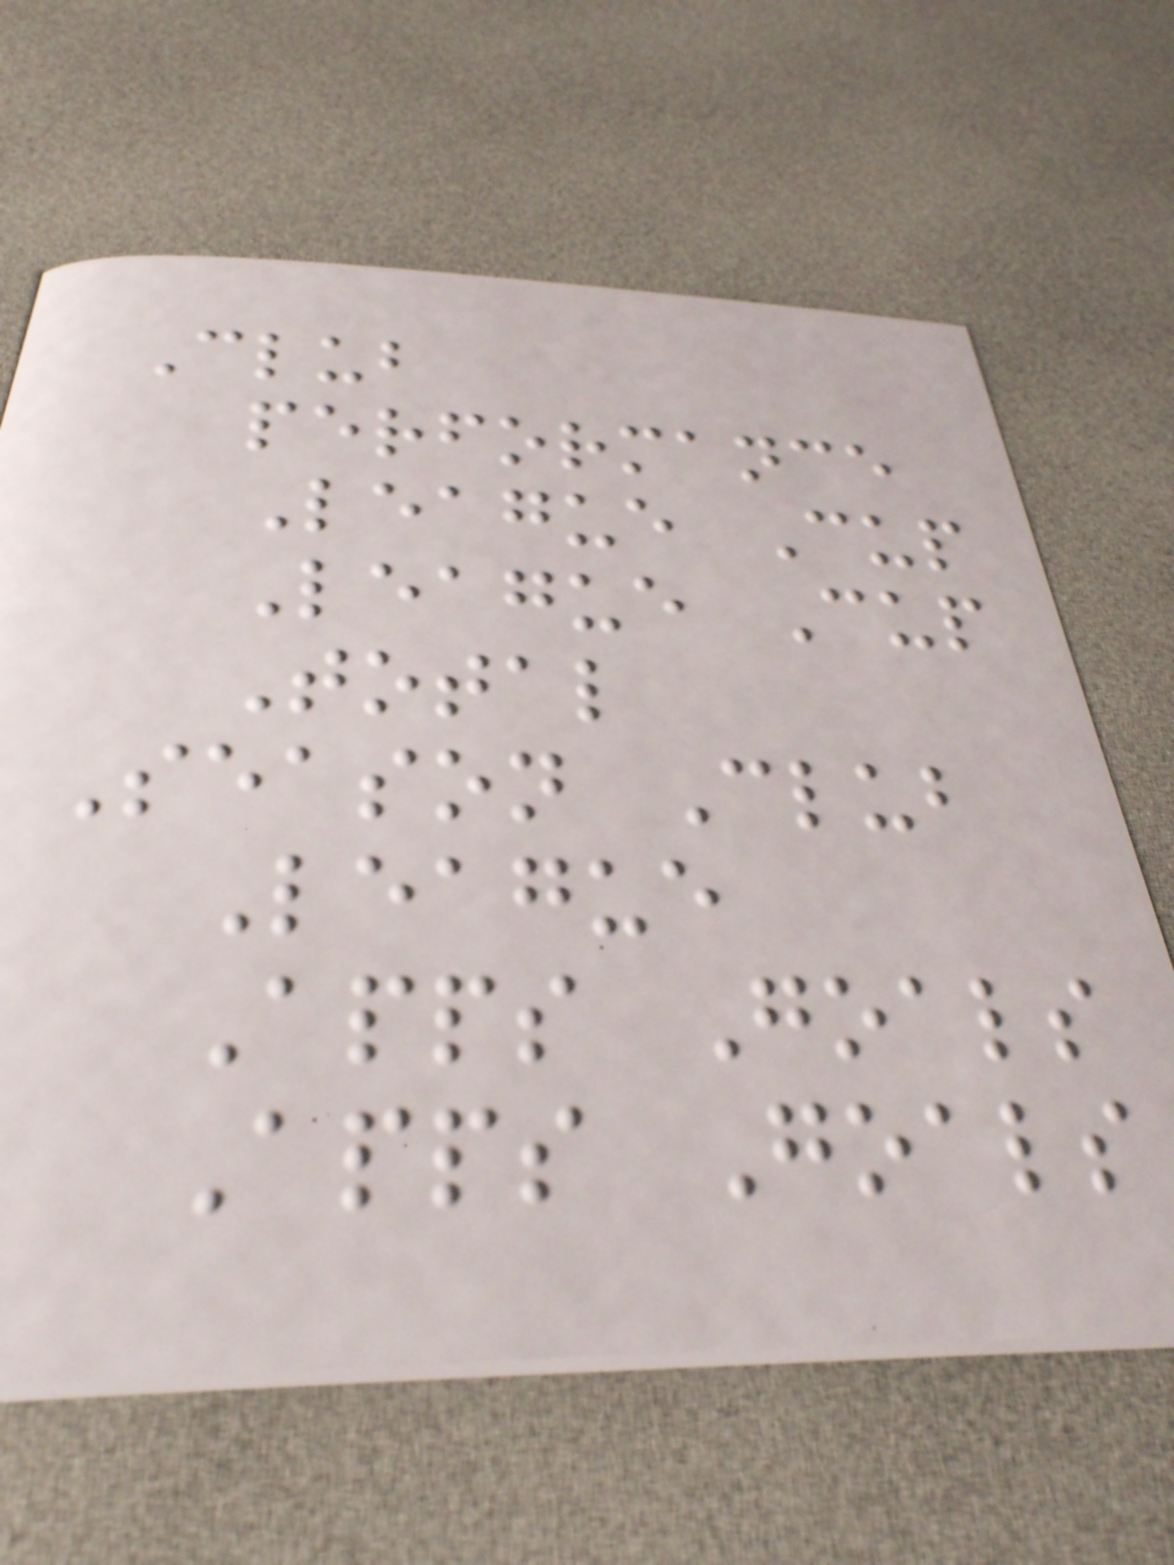Club
performance
League Cup
League Cup
Total
Season Club
League
Apps Goals
Apps Goals
